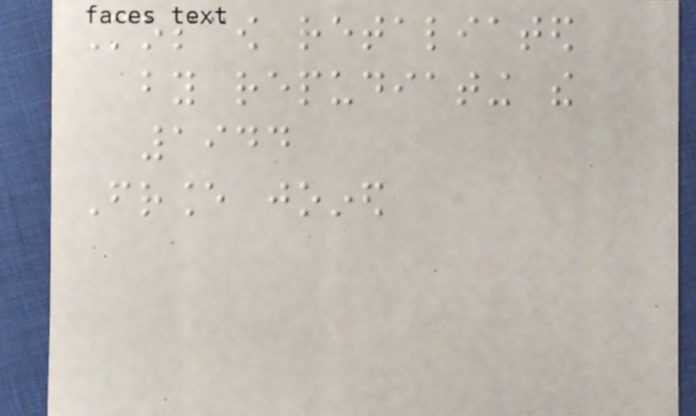Moscow retaliated
by repudiating the
1944
France joined
